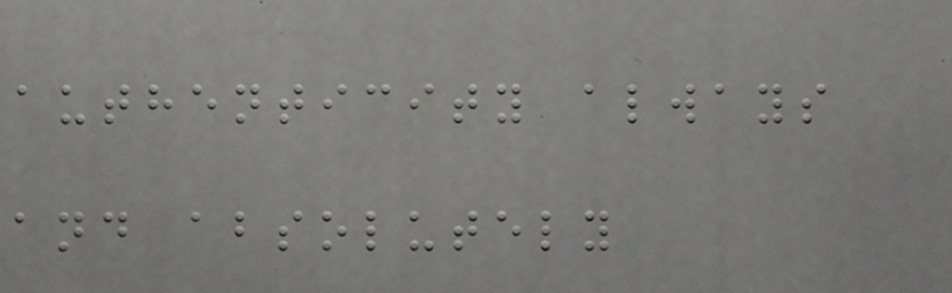authenticity always
and absolutely
